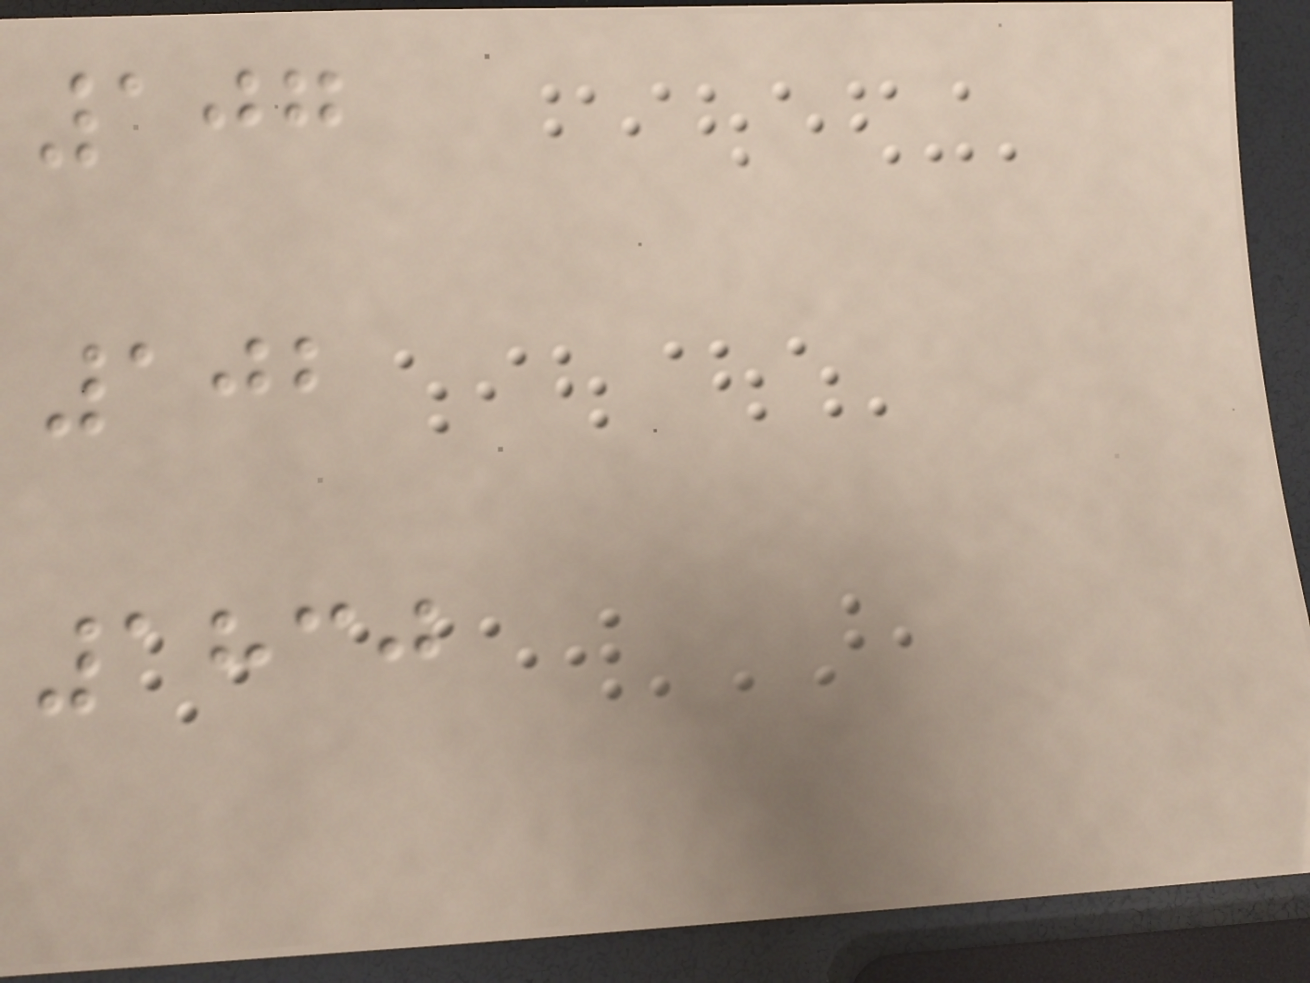107
102
1830
